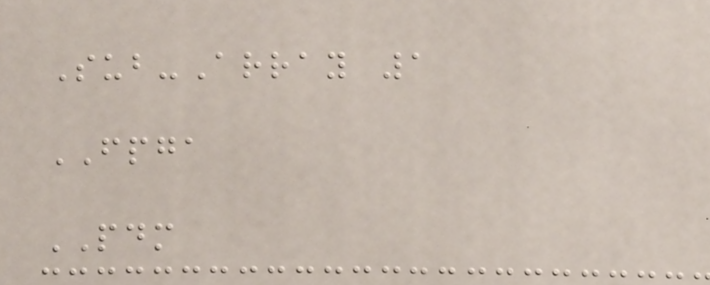Sub-Array 1
FPGA
PDM
